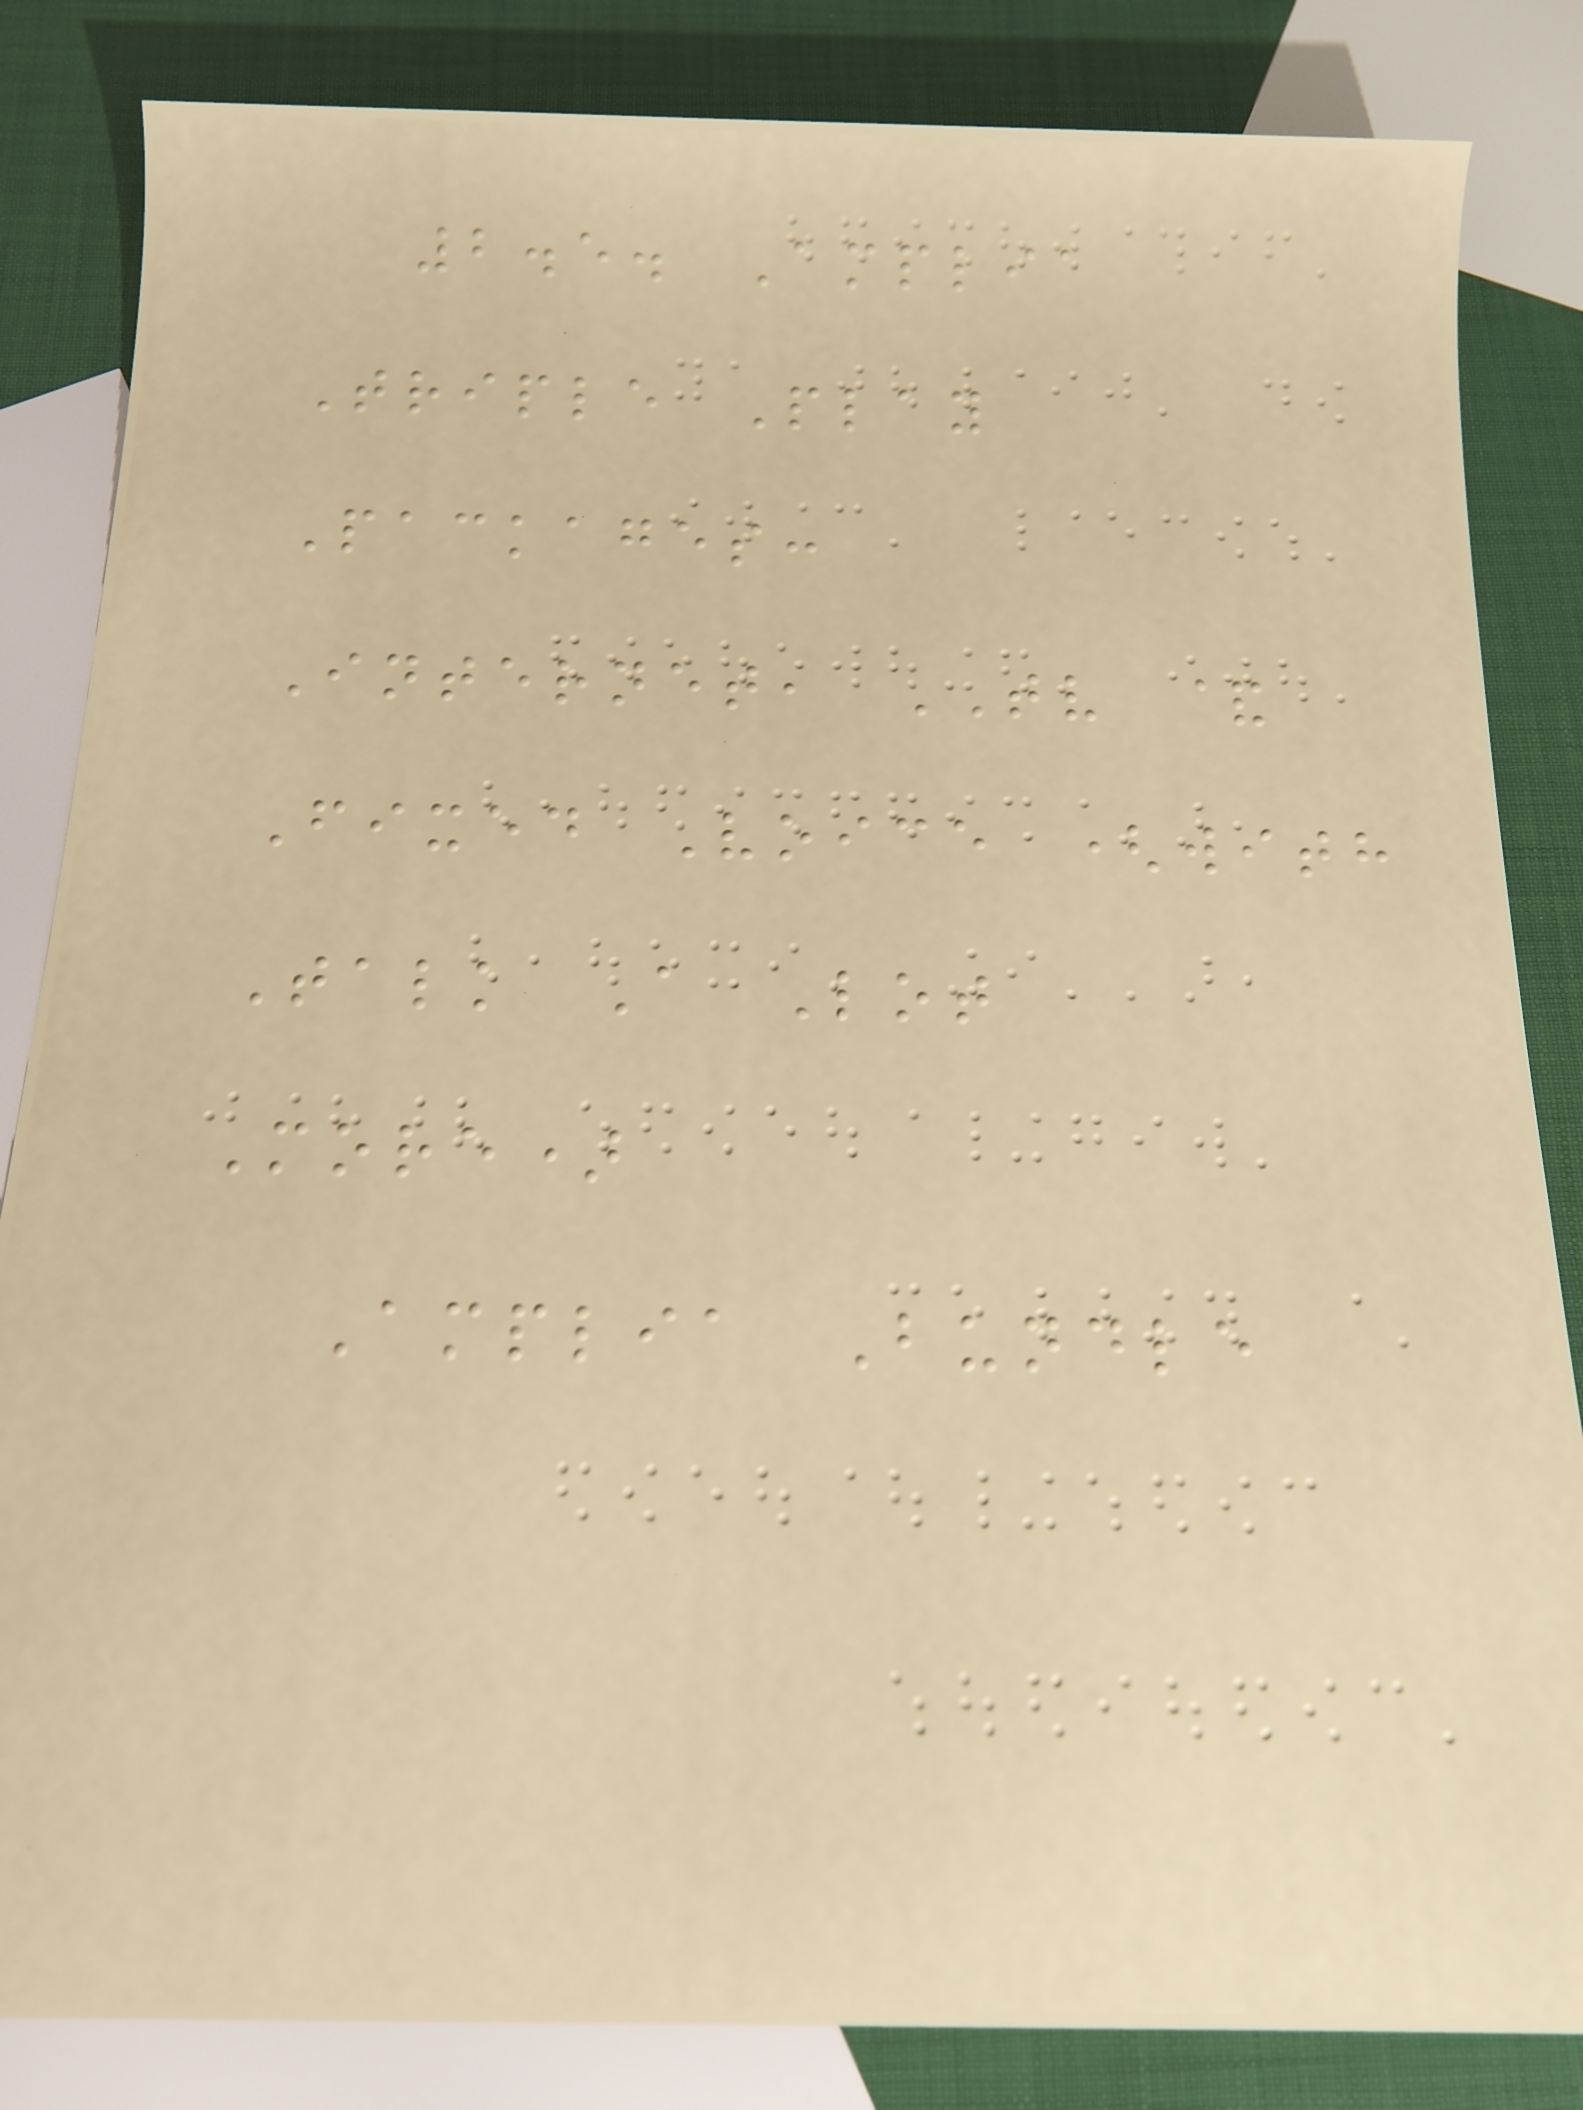2.5. Amplia
Triple Play
Packages:
Internet, TV &
Fixed Voice (with
Talk A Lot
More)
Amplia Bundle
